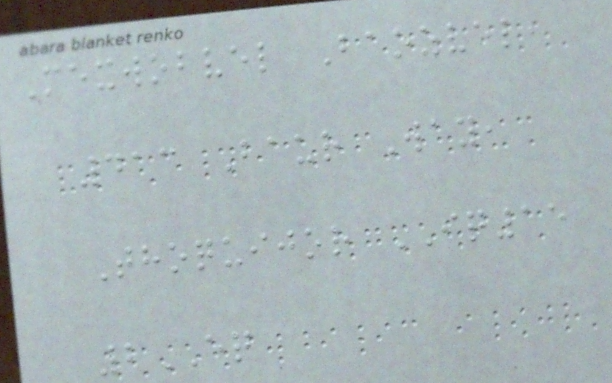Mexwobvel Baozvel,
413 Baur Way,
Thoquijor IQ15
2EQ
